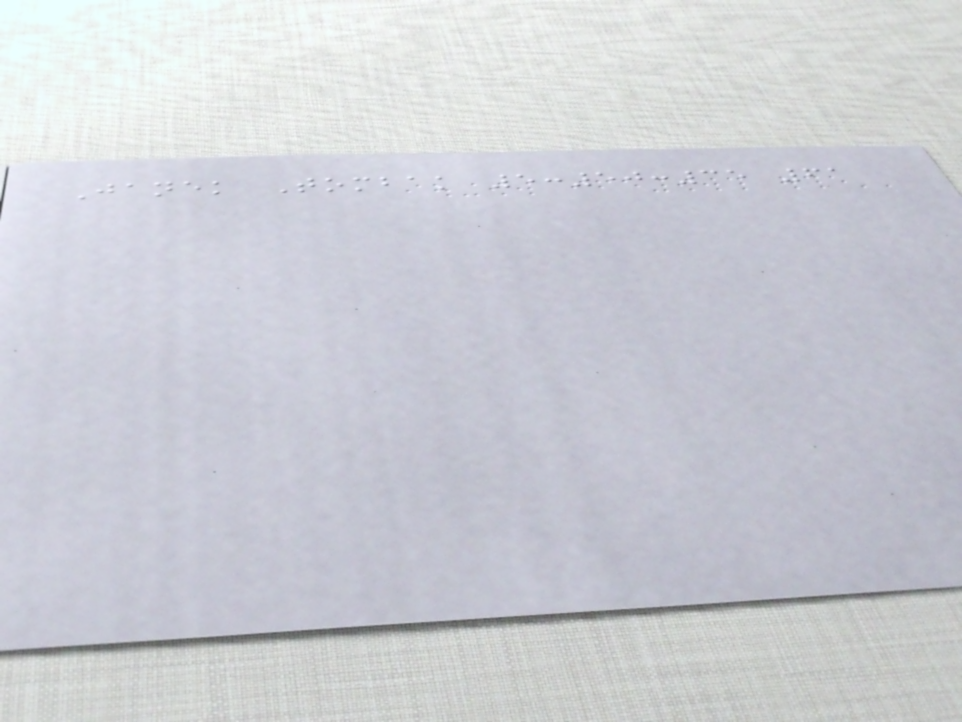Janek Tombak 5:50:35 61
